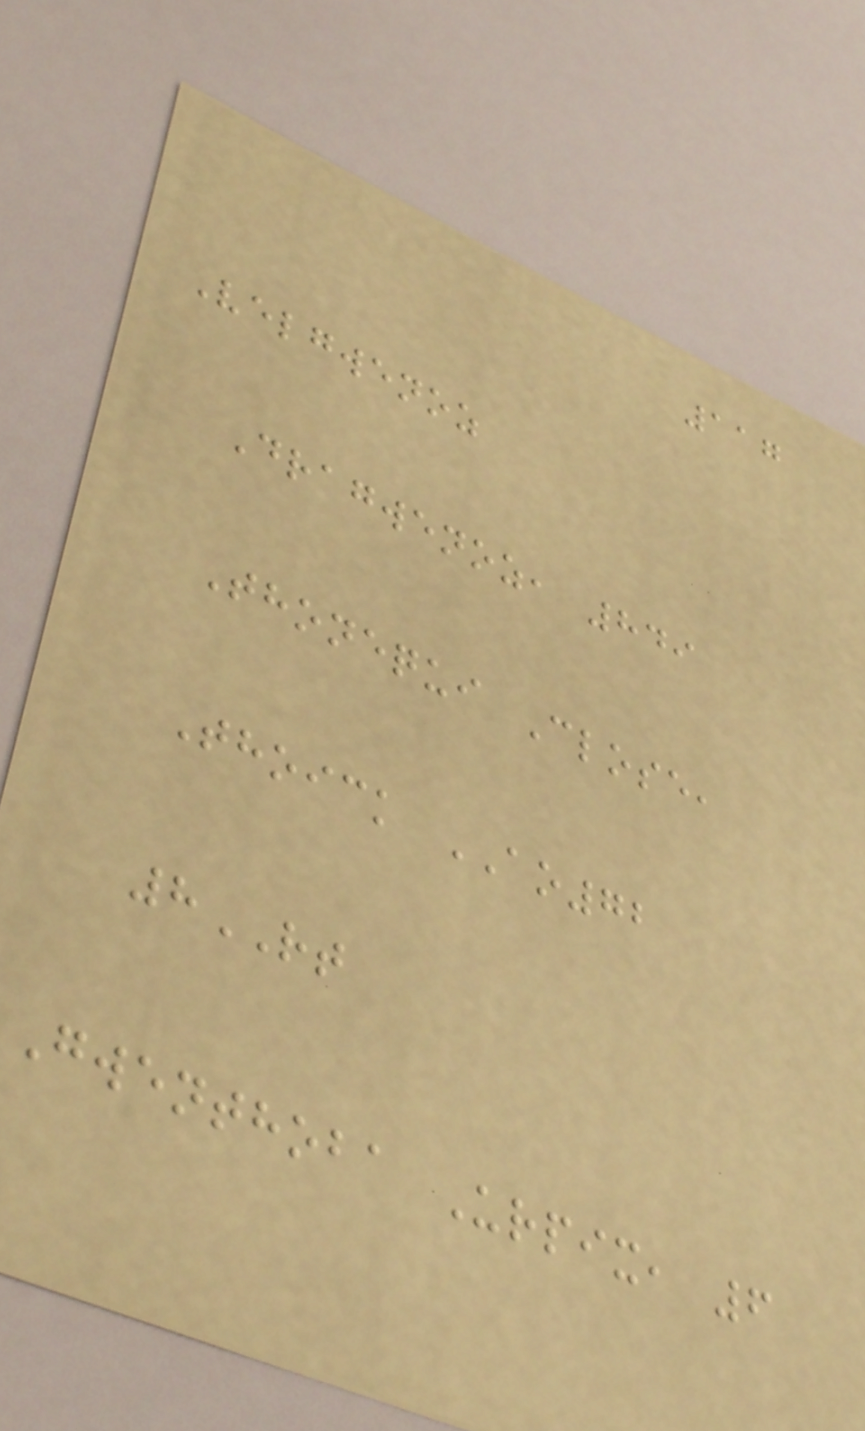117
Velgwenoz
Dragwenoz, 849
Thonequi Close,
Thoick AO72
8RT
Gwenthoba Urpix, 6
